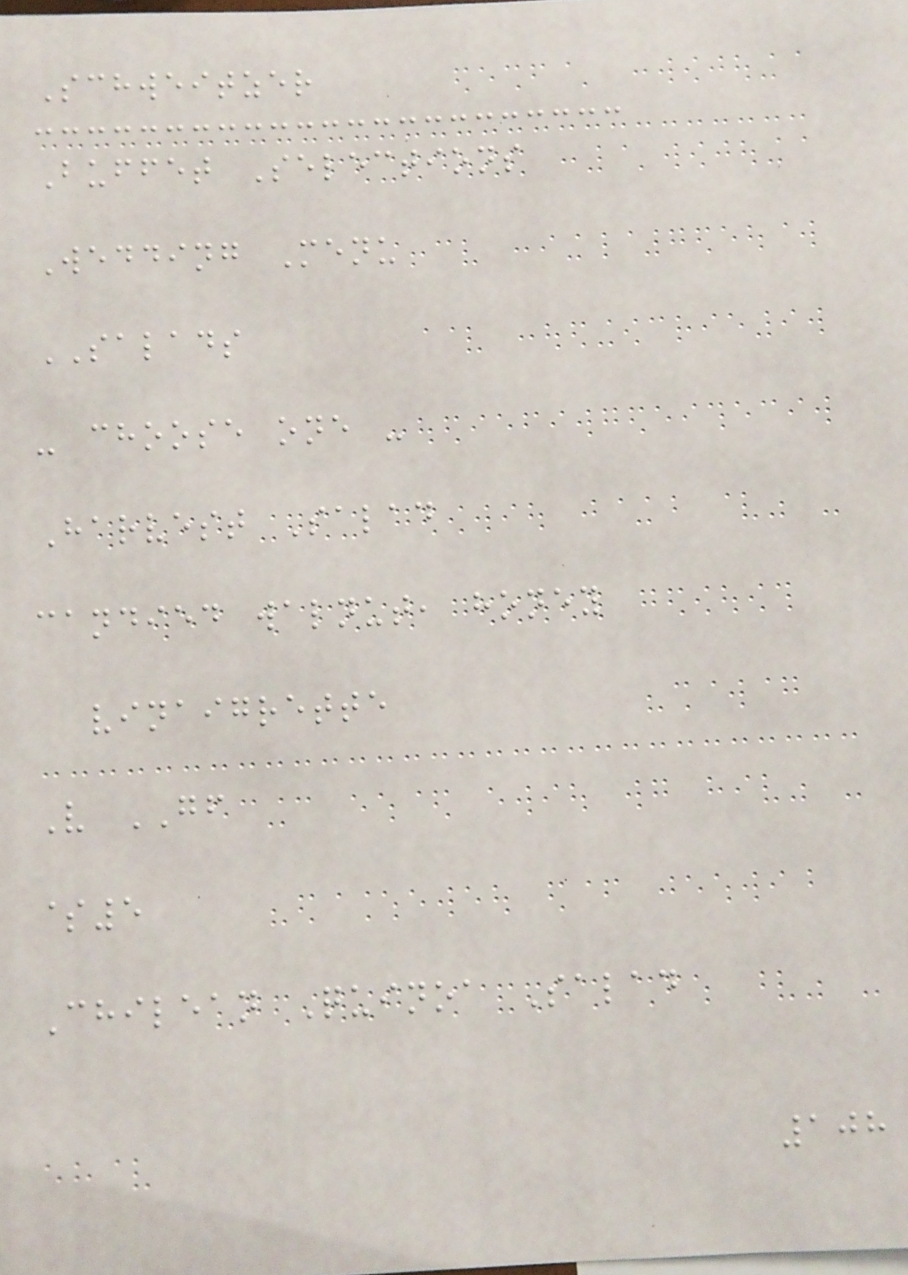Schweitzer
Buffet Selections
Wedding Menu
SALADS
- choose one -
Harvest Salad
candied walnut, honey
vinaigrette
V GF
$5
Chilean Quinoa Salad
108
